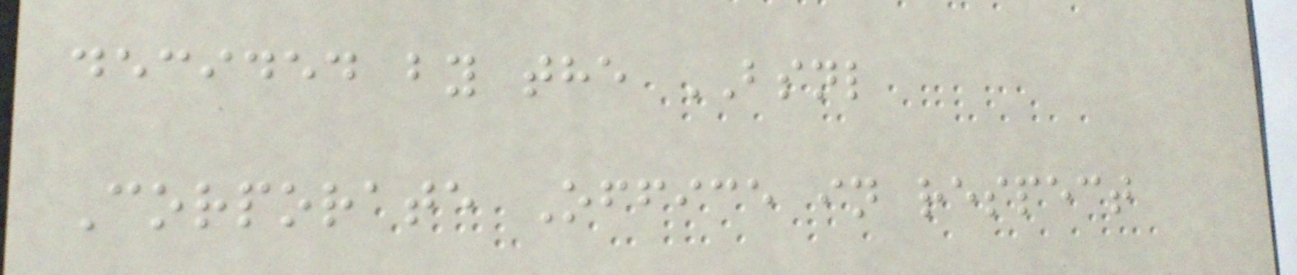decided by the BSNL
Corporate Office in respect
